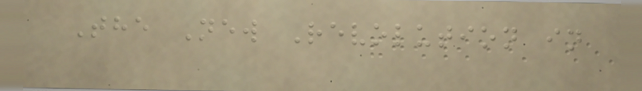The New Revolution in
